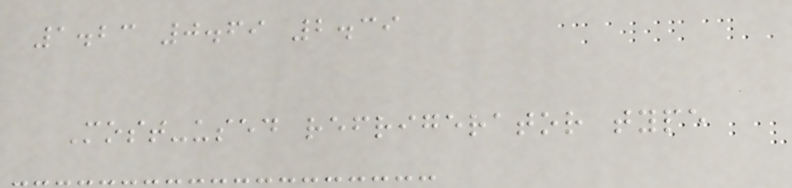1.23 0.69 2.39
Most-used refrigerator type
